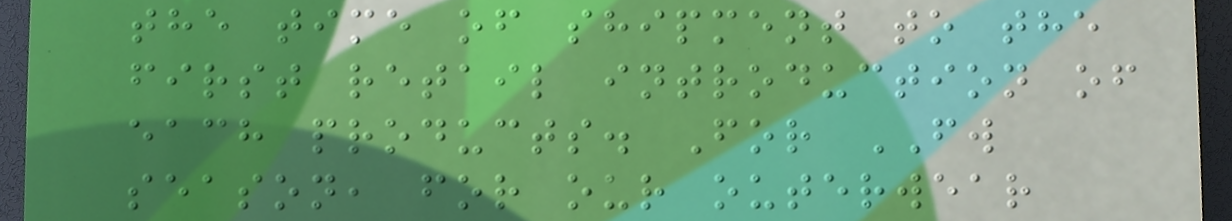the time of shipment to the
first retail introduction of
each products. For FW
season, for our outerwear
